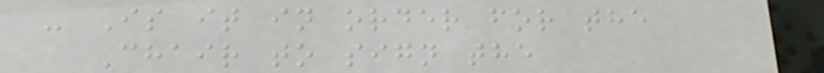- Is it in order for the
Chair to sign the
